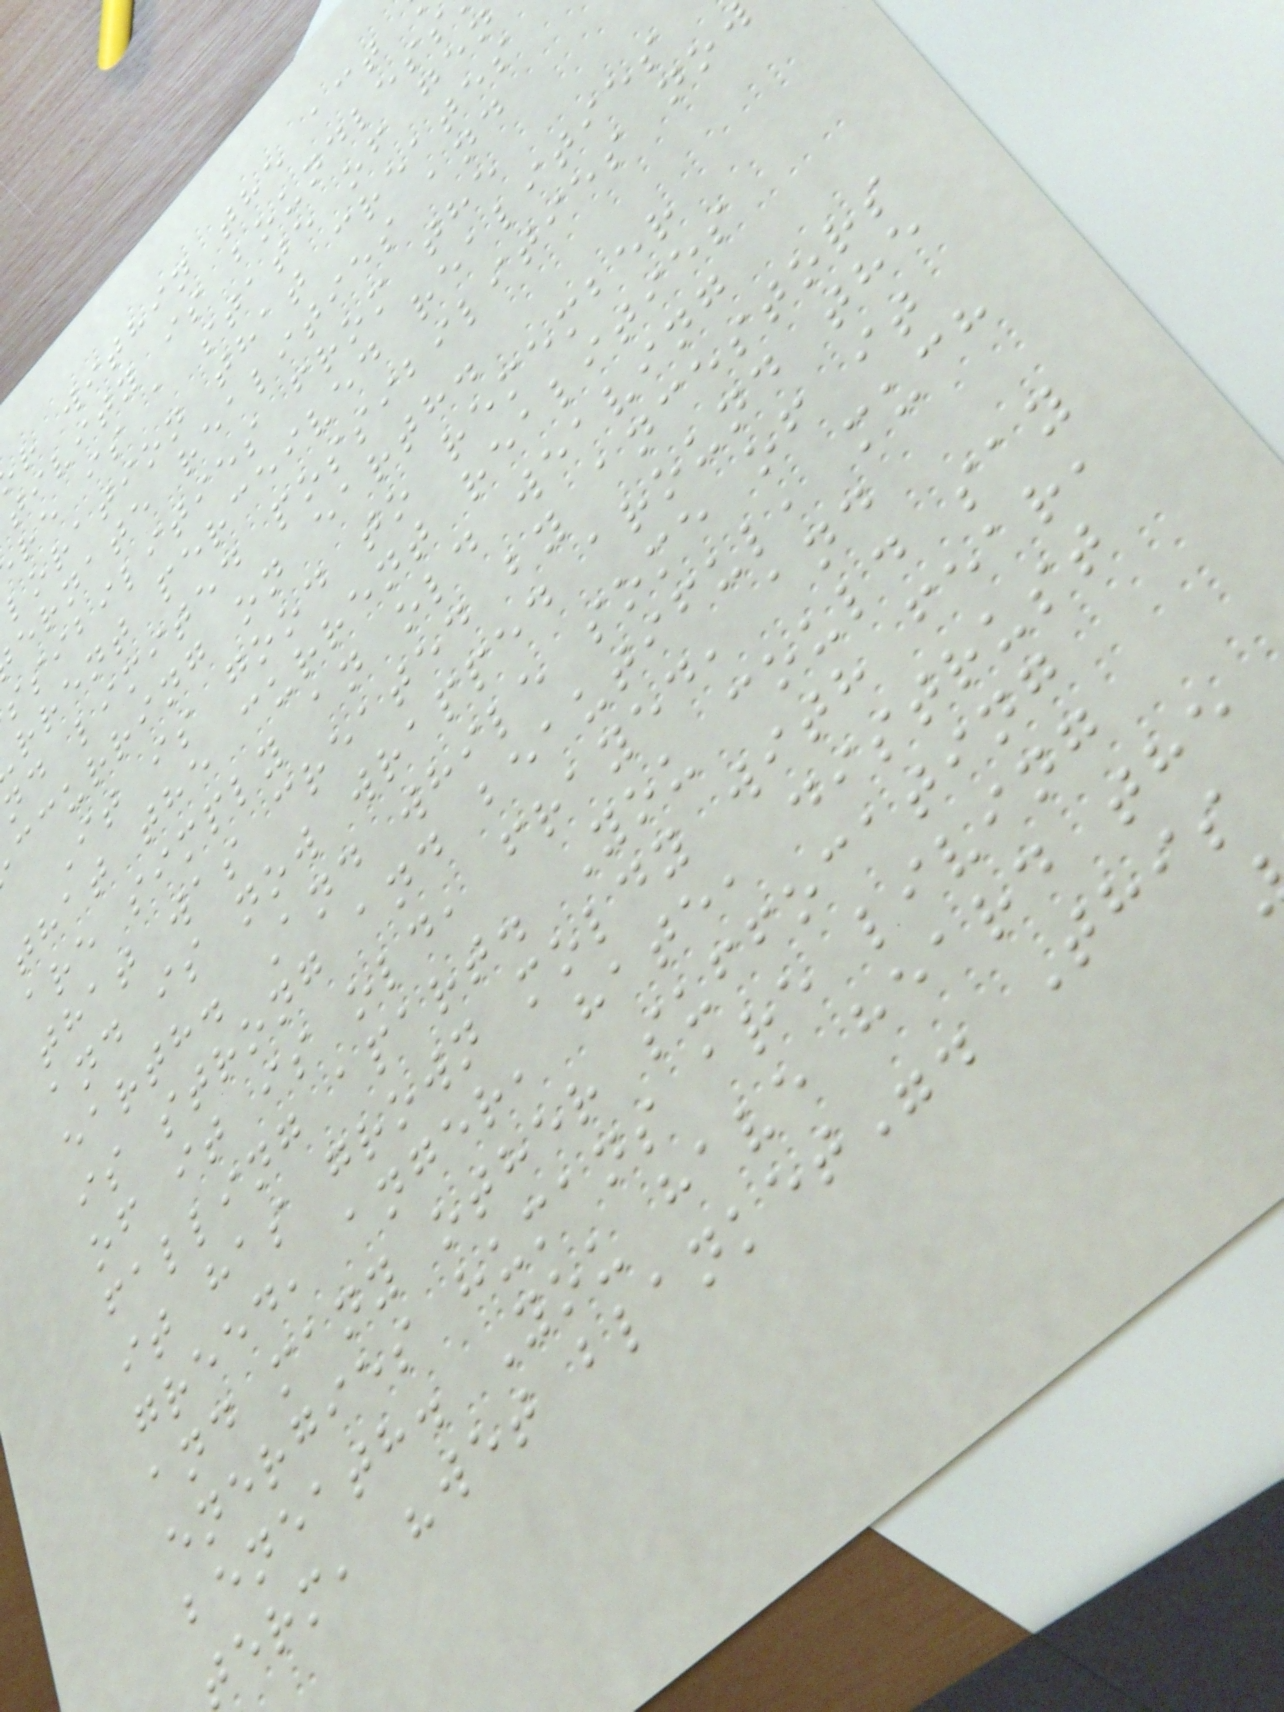r within the act
tivity is boundless
re is a state of gen
loration that creates
ernate realities and
ssibilities from the
rrent perceived realities
nd limited possibilities no
ccurring on earth.
It is good to remember
that the current realities
are simply an old weaving
that was created by ancestors
and is now wrapped around the
earth. And while some of it
is strong and beautiful, much
of it is old, frayed, and
falling apart. You could say
it has grown moldy with fear,
greed, anger, hate, distrust
and many other suffocating
energies humans are living
beneath. You have heard the
term, "wet blanket". This
